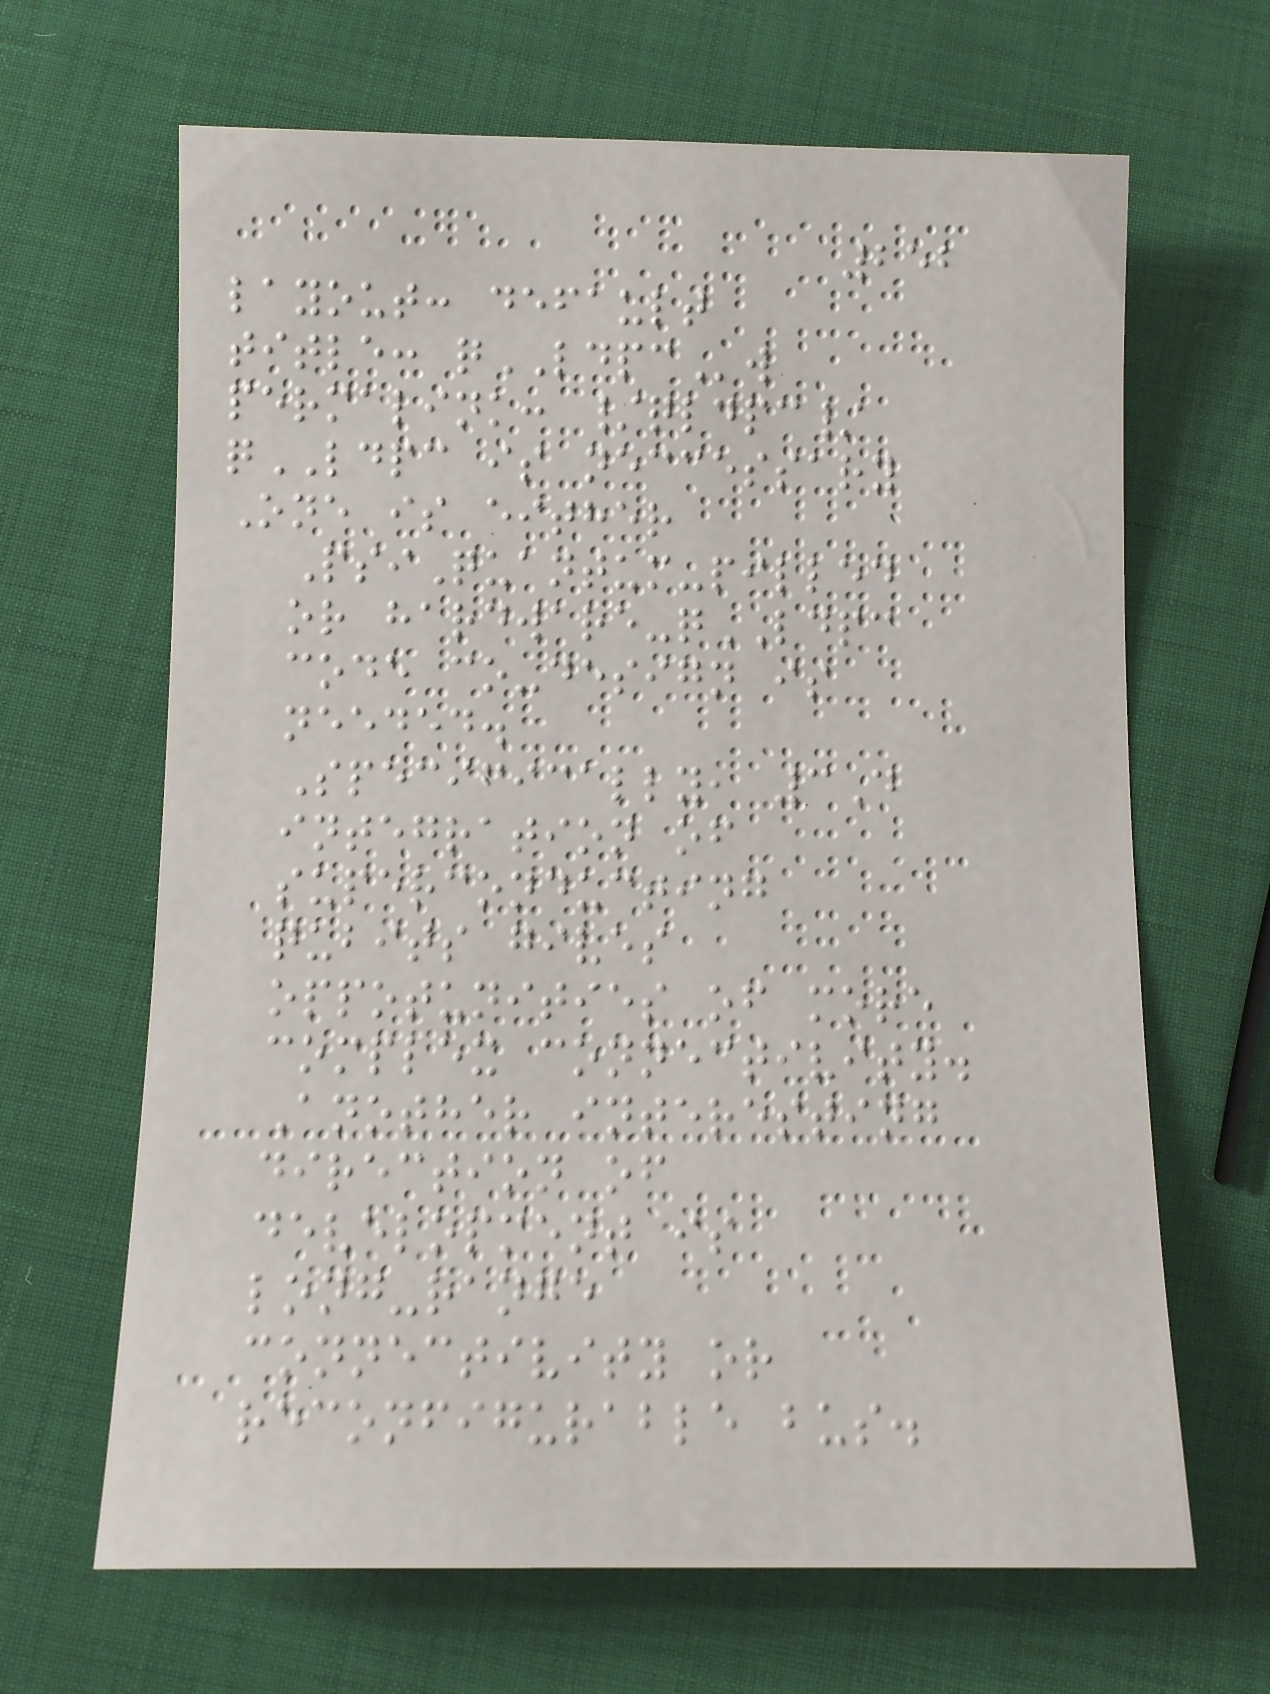252
layout: default
title: qLDPCw
permalink: /qldpc/
qLDPC is neccessary
One is either
PsiQuantum-pilled
or hardware-qLDPC
code co-design is
needed.
Specifically, 3D
integration of
superconducting
qubits gives
oppotunities of more
complex connectivity.
Another interesting
direction of
development is
long-range
connectivity or
reconfigurable bus.
